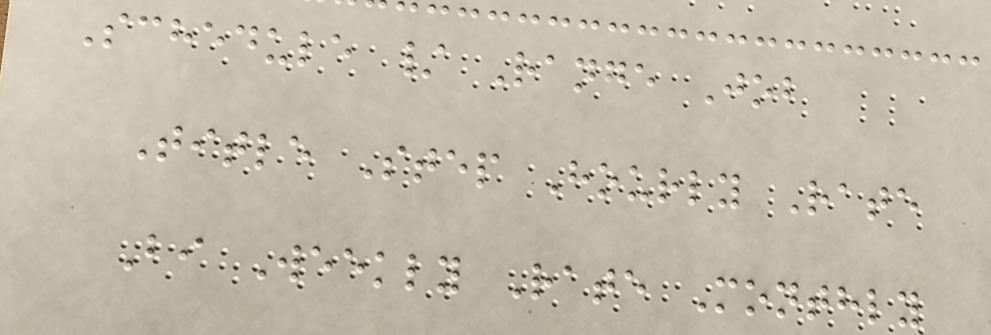Schedule / Range Job
Title Step Hourly Rate
Bi Weekly Rate Monthly
